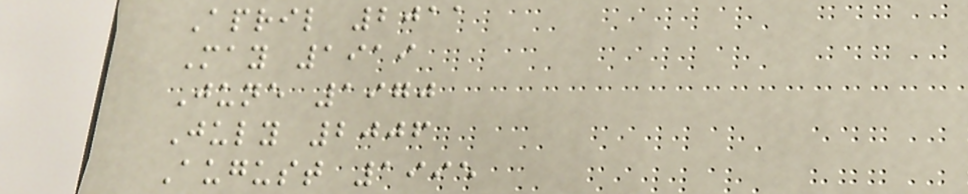April 2011
May 1919
June 1970
July 2006
August 1995
